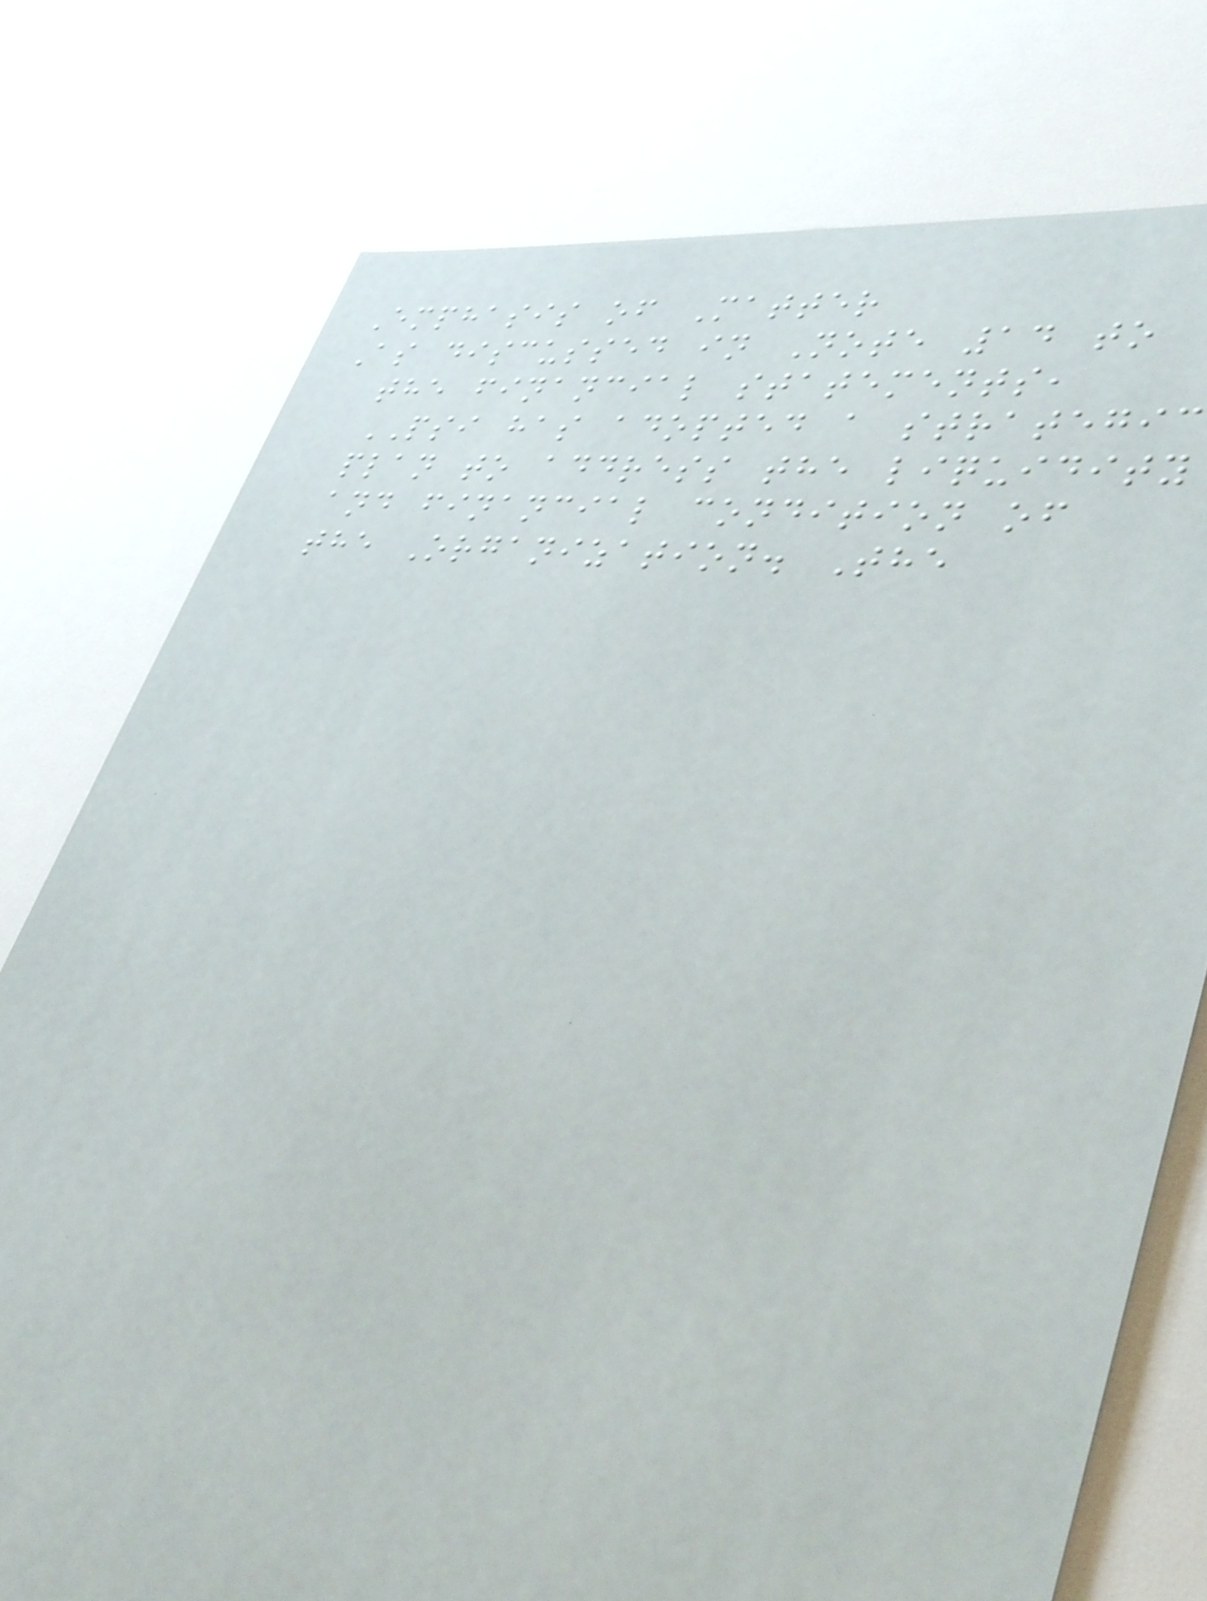Emphasis of Matter
As discussed in Note 14 to
the financial statements,
PSI has adopted a strategic
plan to address the liquidity
and financial condition of
the Organization. The
